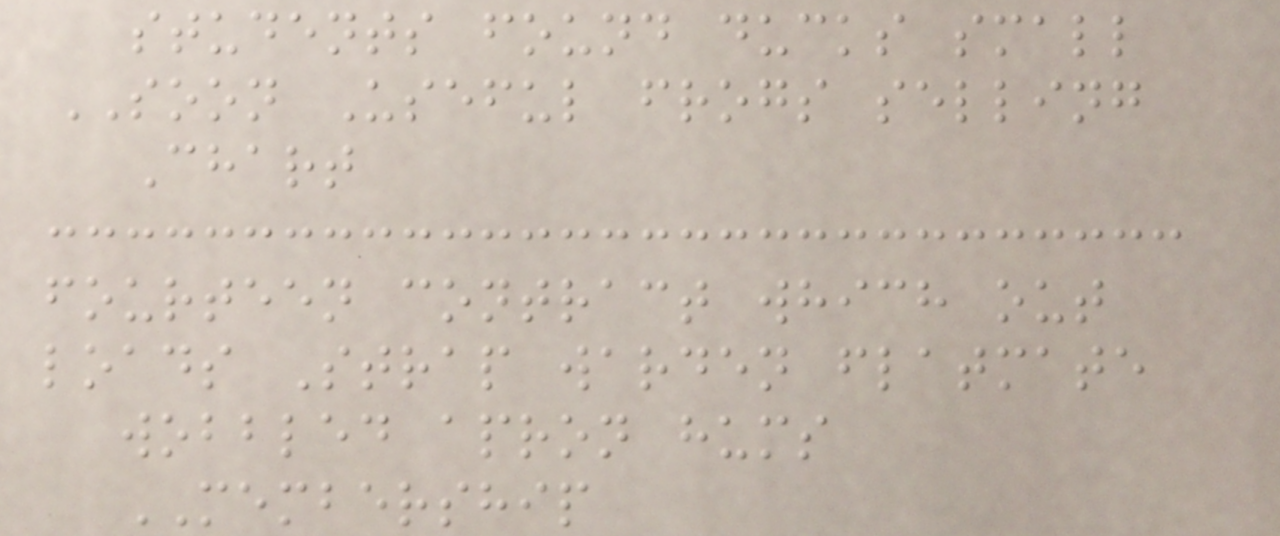students found ducks small
SOON Useful frogs selling
Chart
fourteen contract which out
loads Strap warden flatmate
wobbled apron hums
MEMBERSHIP
